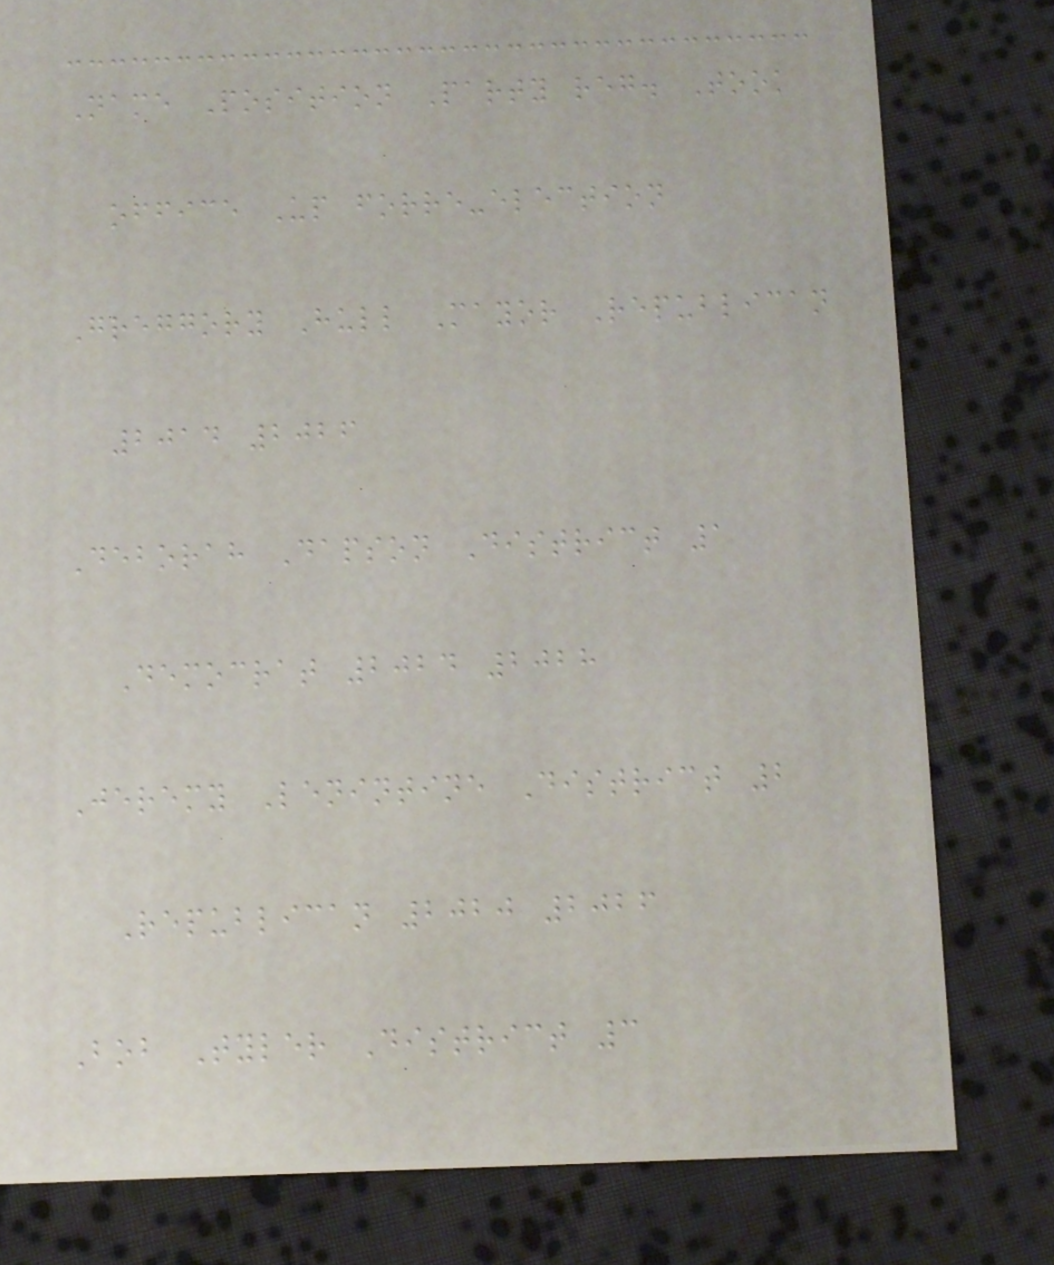Name Position Party reg. Took
office Up forre-election
Greggory Hull Mayor Republican
2014 2026
Deborah Dapson District 1
Democrat 2024 2028
Jeremy Lenintine District 2
Republican 2020 2026
Bob Tyler District 3
